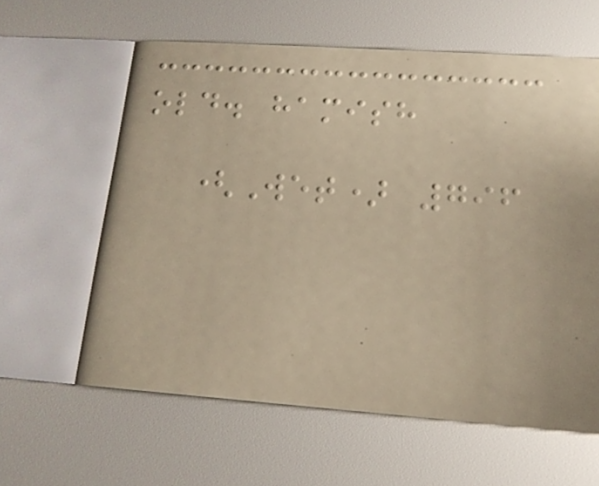old. hamish
(Wet) 796
